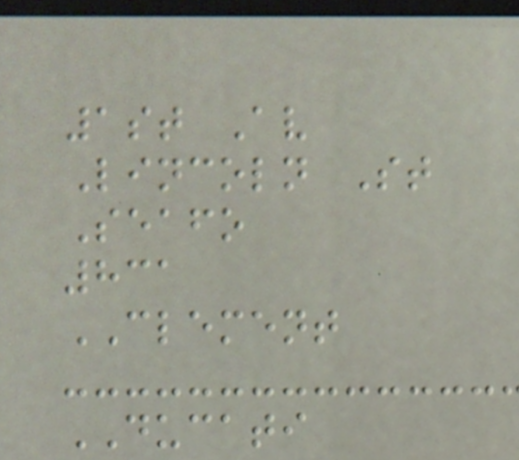1st Av
Lincoln St
Seafo
831
CLEMENT
DUCATI
